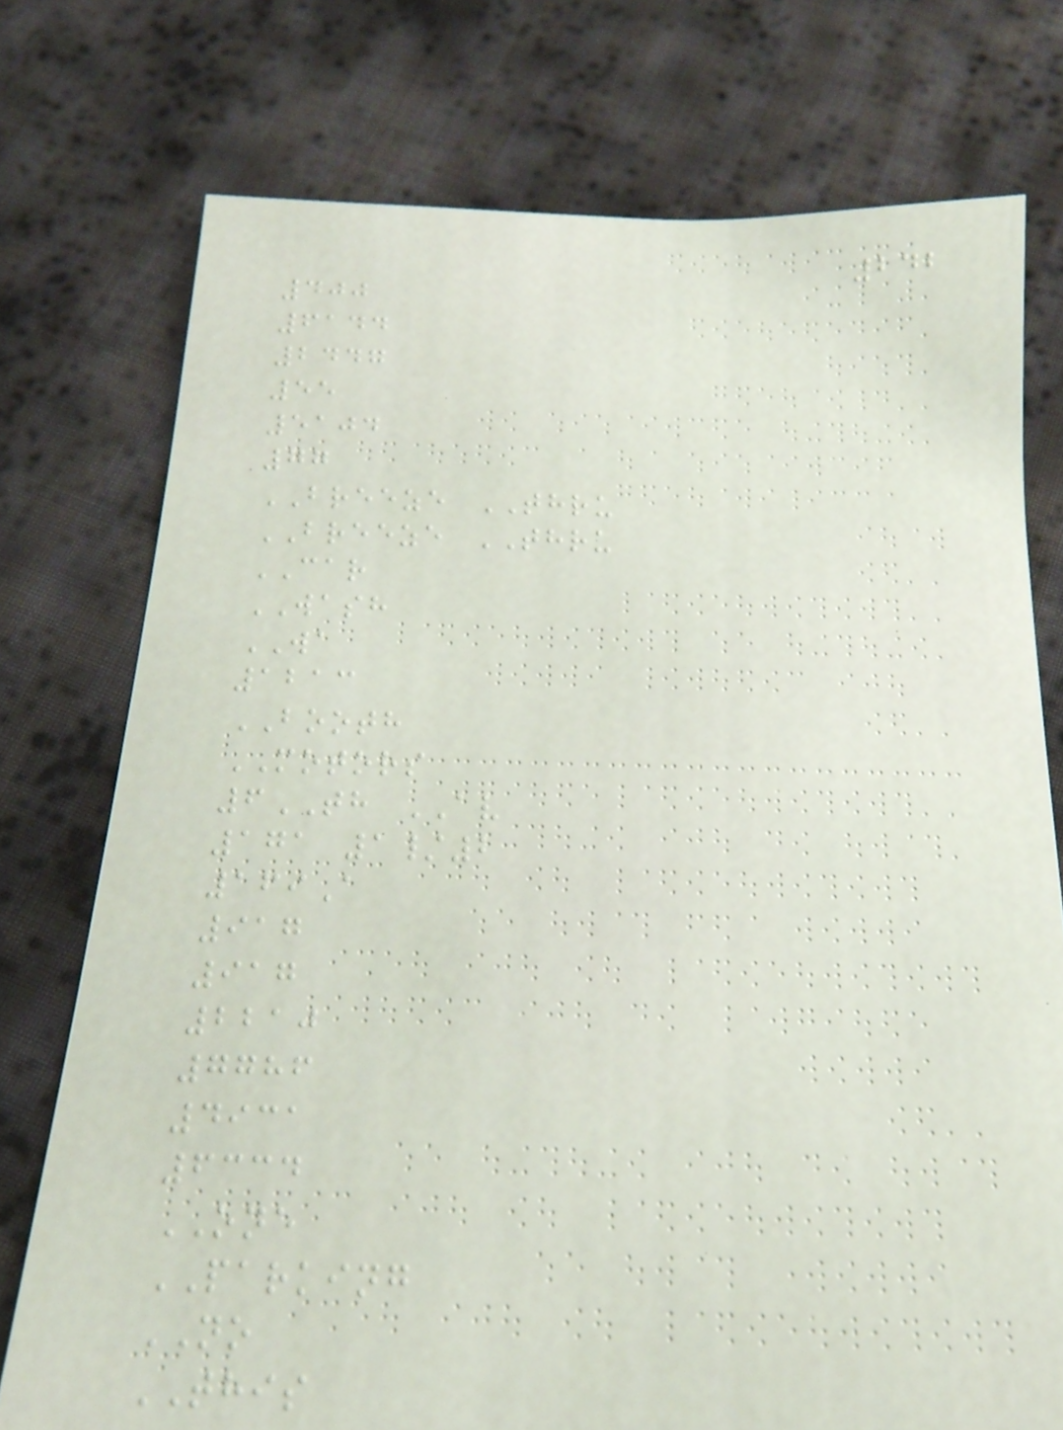242
400
6144
2447
55
5104
77
BREEZE THRU
BREEZE THRU
CAR
WASH
WA
1213
BOOTH
MOTORS
6TH AV
171 1/2
169A
917
917
2210
7786
4931
6334
ONE
PARKING
NO
THIS
